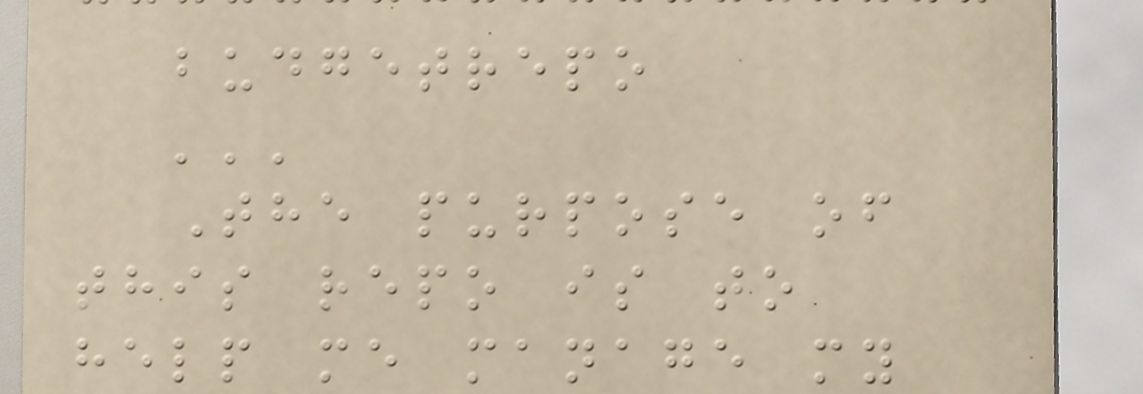budgetrepo
'''
The purpose of
this repo is to
help me manage my
